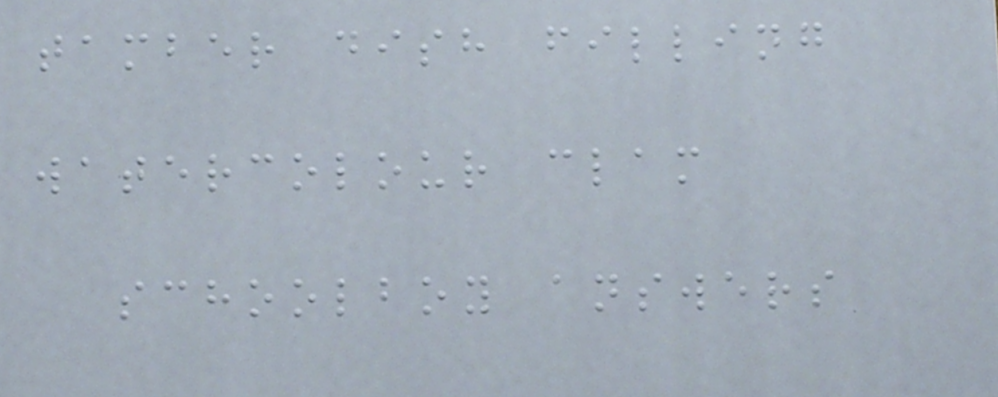tamber dish filling
watercolour clam
schoolboy answers
